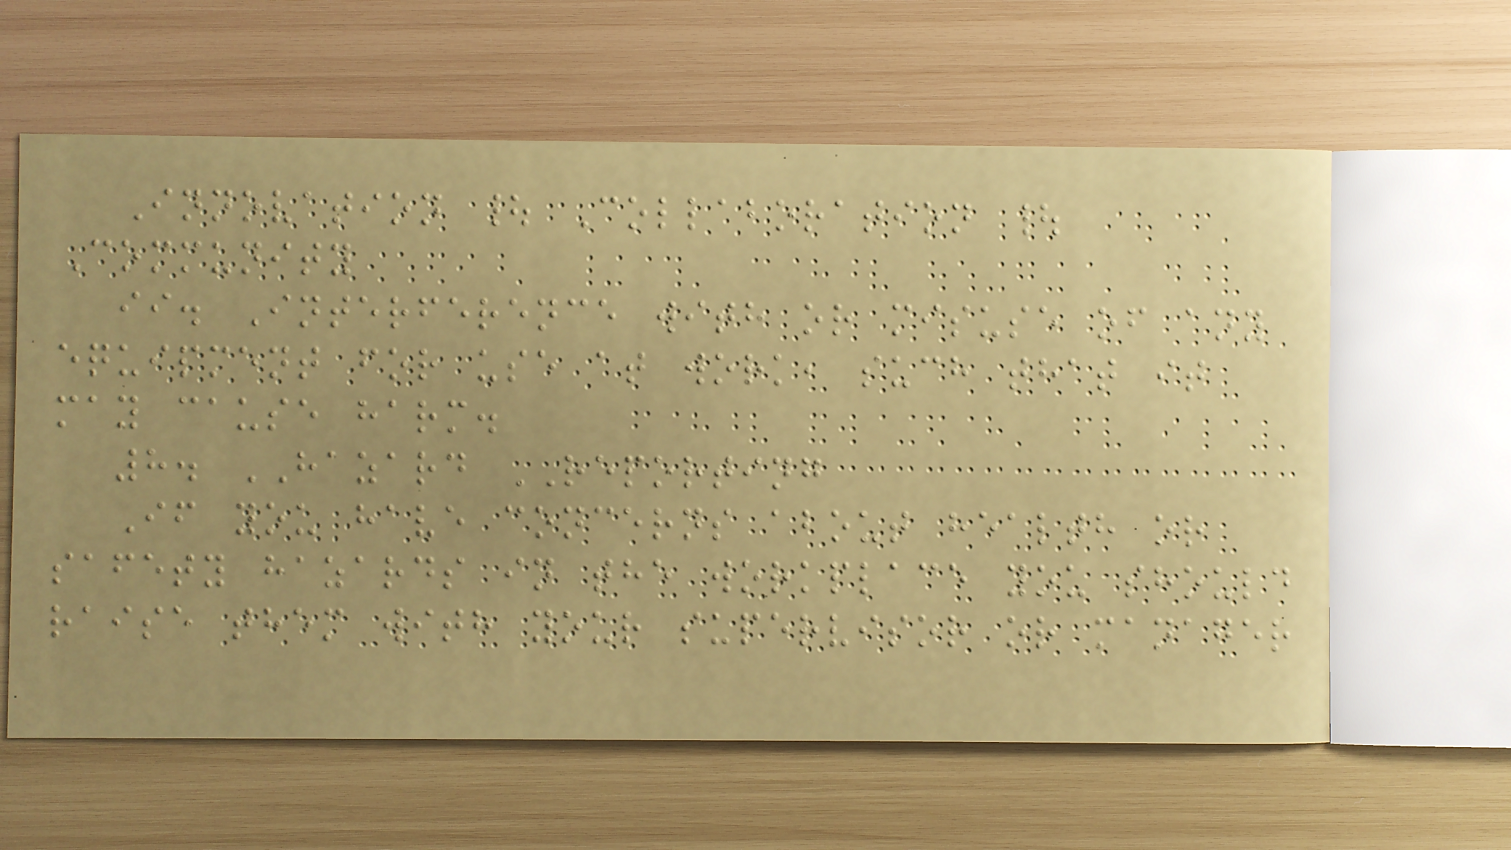Innovation | Collaboration |
Community
ii. Interference with or misuse of any
equipment for use at work, such that it
may cause harm.
8. HAZARD REPORTING
If you have concerns about health or
safety hazards in the workplace you should
raise them with your supervisor or manager
